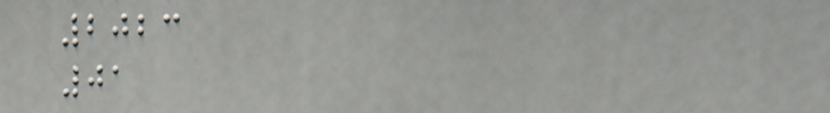2023
01
